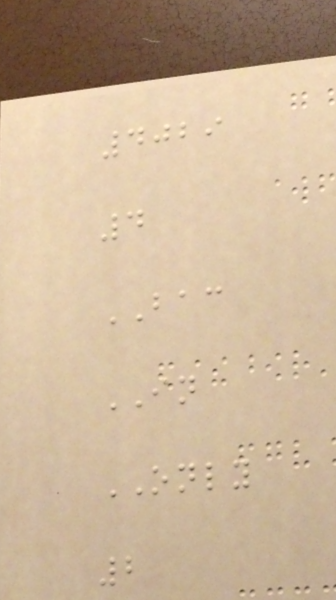4029
4
BAC
IN
ONLY
2
